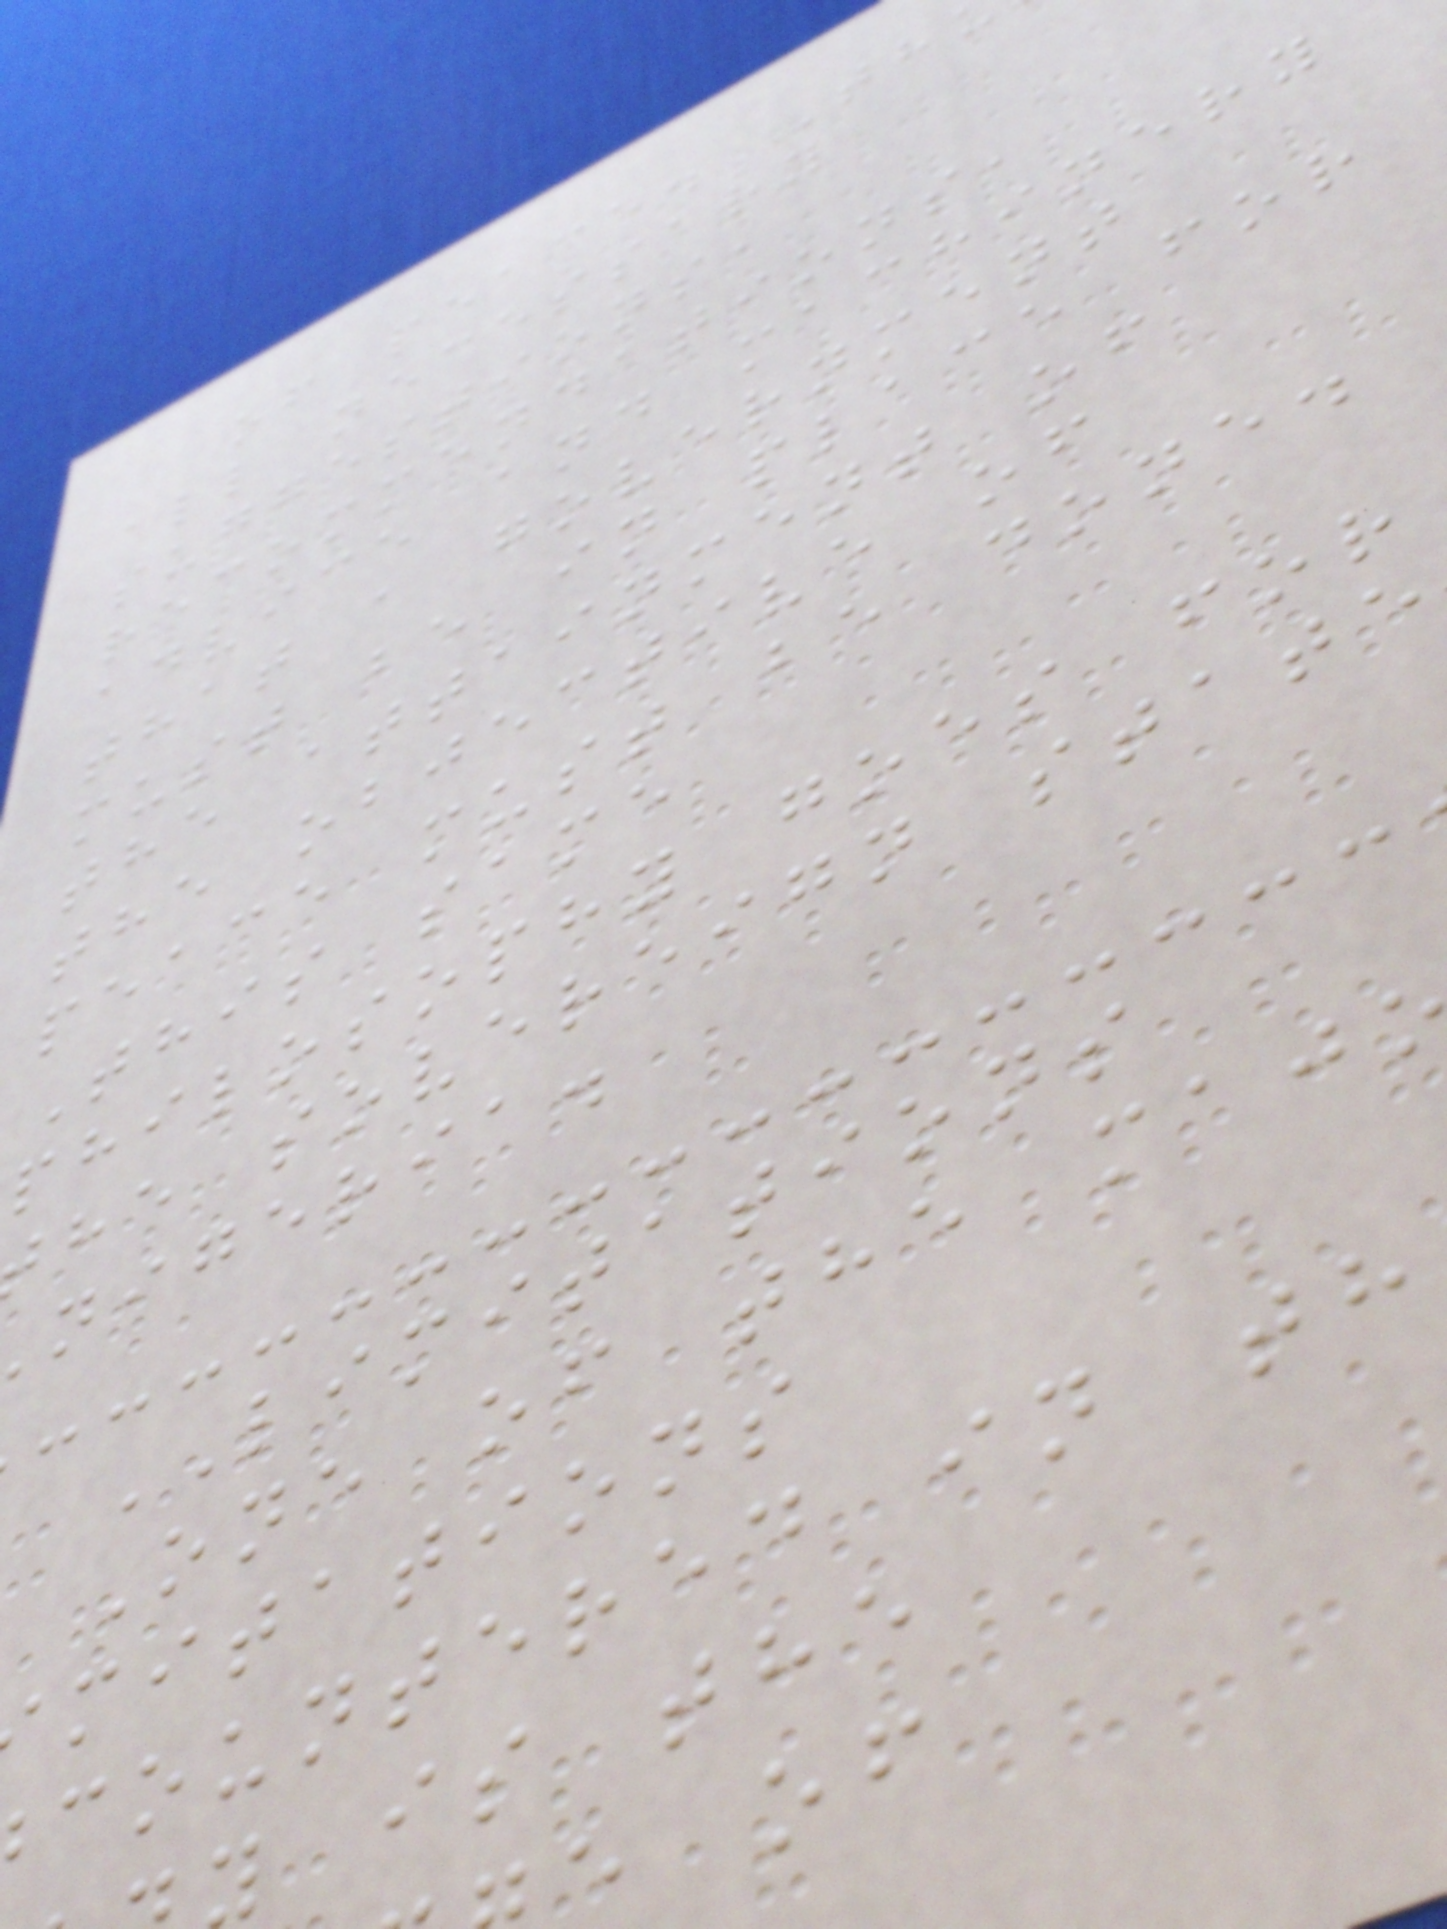of peace. Th
all necessary
suggestions,
recommendations,
advice and machinery
that a government
must be in place for
the attainment of
the objective of
peace must be done.
This same
philosophy goes for
he sovereign state
nigeria.
LIMITATIONS
One of the maj
mitations
countered in th
is the
